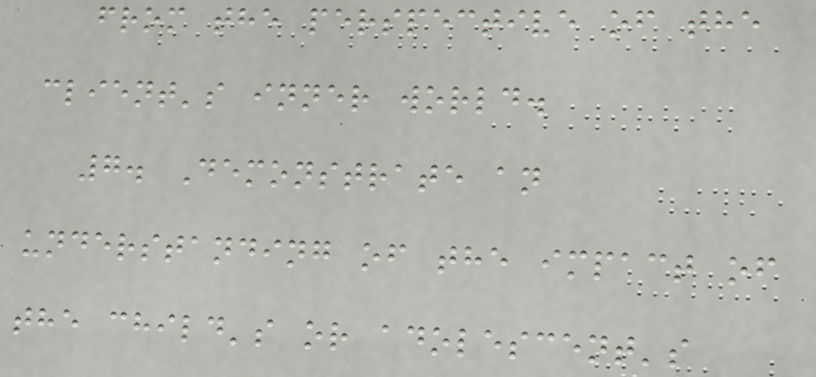from the perspective of the
client's inner world.
7. Demonstrate an
understanding of the impact of
the child's or adolescent's
